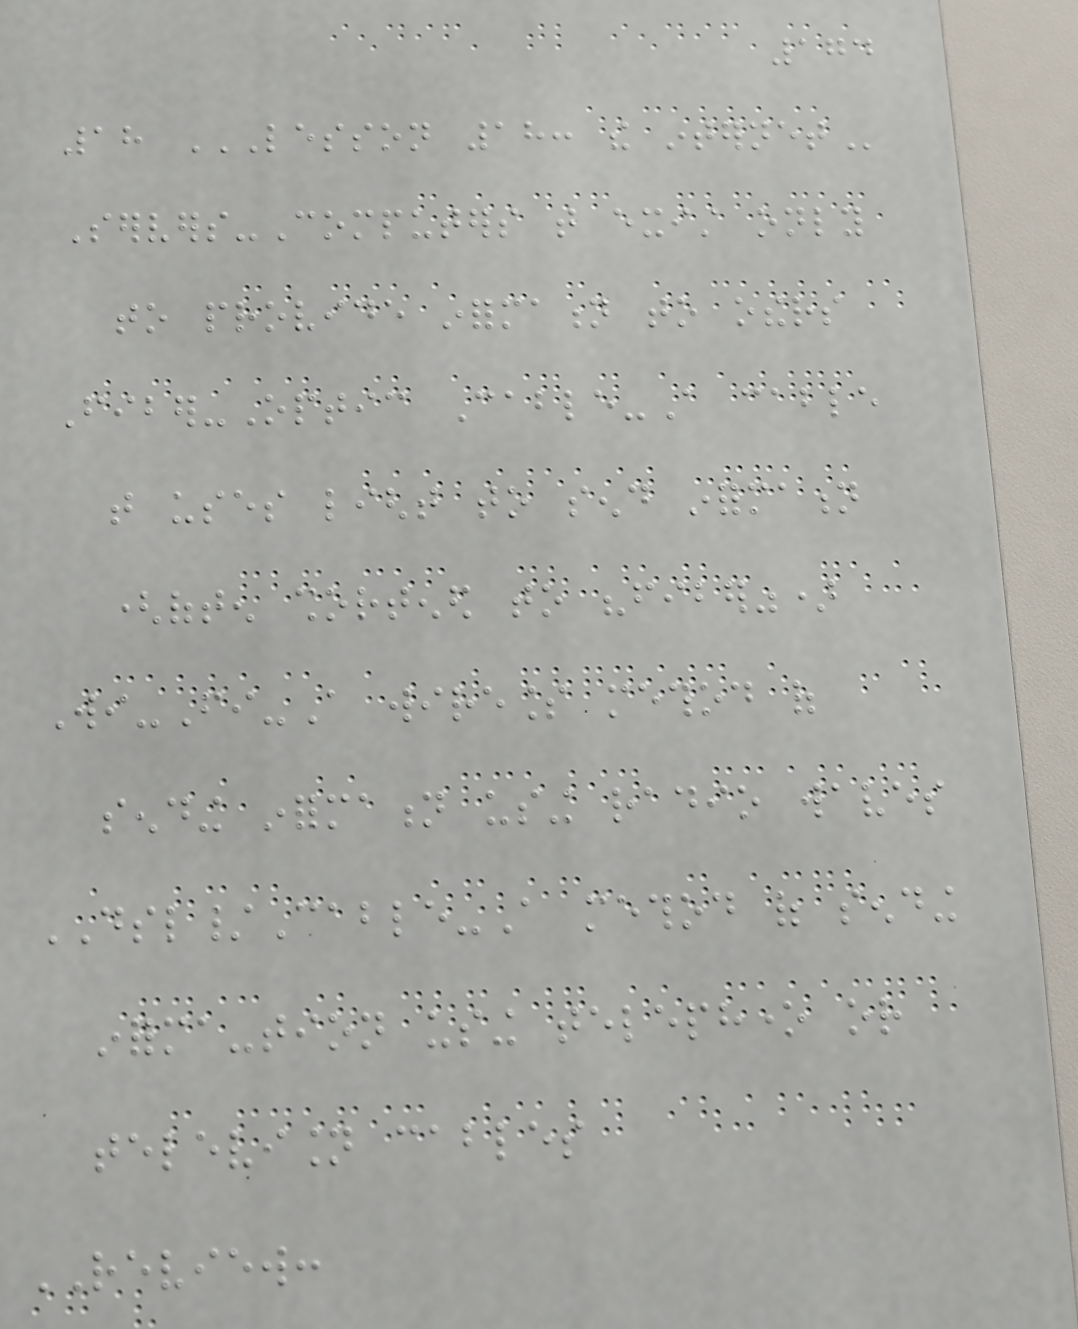174
18 LESSON 18: THE INTERNET
Servers-Computers that exist only
to provide information to others
Fiber-Optic Cable-A cable
that uses light to send information
(often shortened to "fiber")
Wi-Fi-A wireless method of
sending information using radio waves
DSL/Cable-A method of sending
informa-tion using telephone or
television cables
REVIEW:
